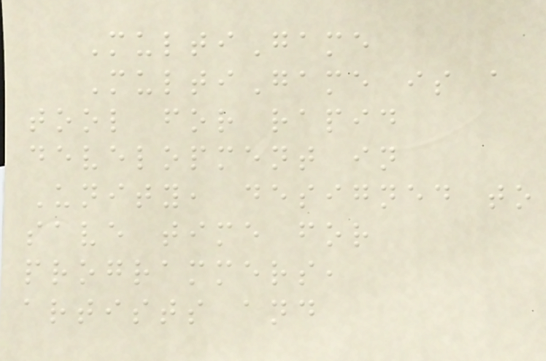MultiGame
MultiGame is a
tool for rapid
development in
Unity, designed to
save time for
programmers,
artists and
